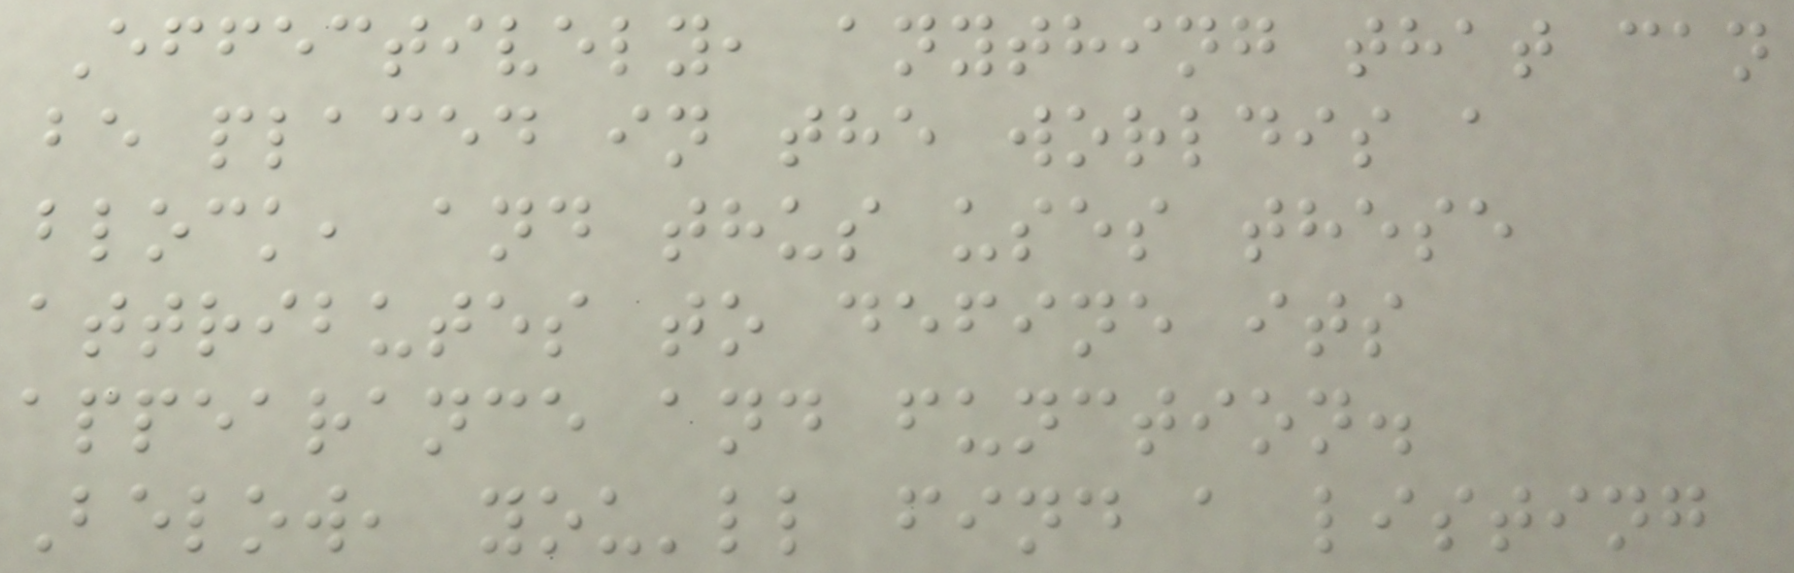Effectively, anything that can
be placed in the worldis a
block, and thus uses these
attributes to define its
appearance and function.
Below, you'll find a listing
